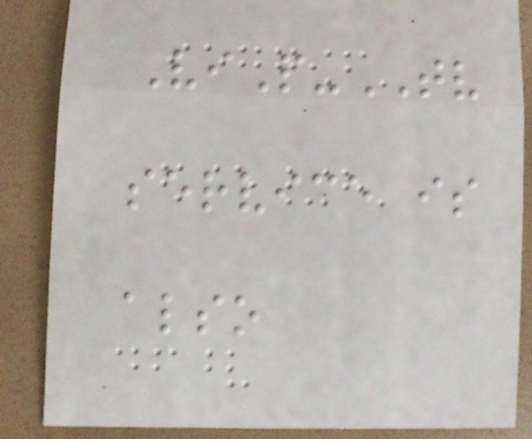ViP-TV
service is
also
